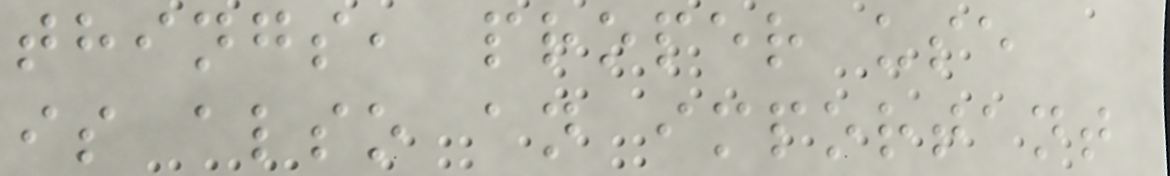things, proper use
is also an important
